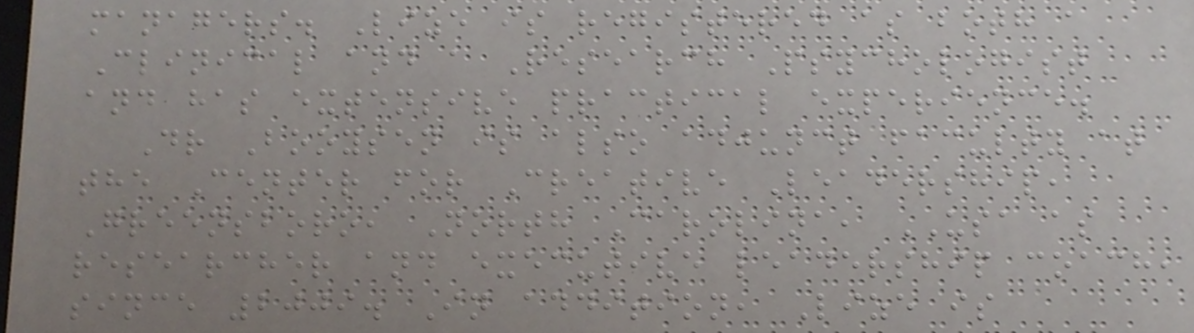managers. Lize is registered as both a
Clinical and a Research Psychologist
and has extensive practical experience.
Dr Booysen is also adjunct faculty at
the Center for Creative Leadership,
Greensboro, North Carolina, USA as
researcher and executive leadership coach,
since 2009. In addition, Lize is
